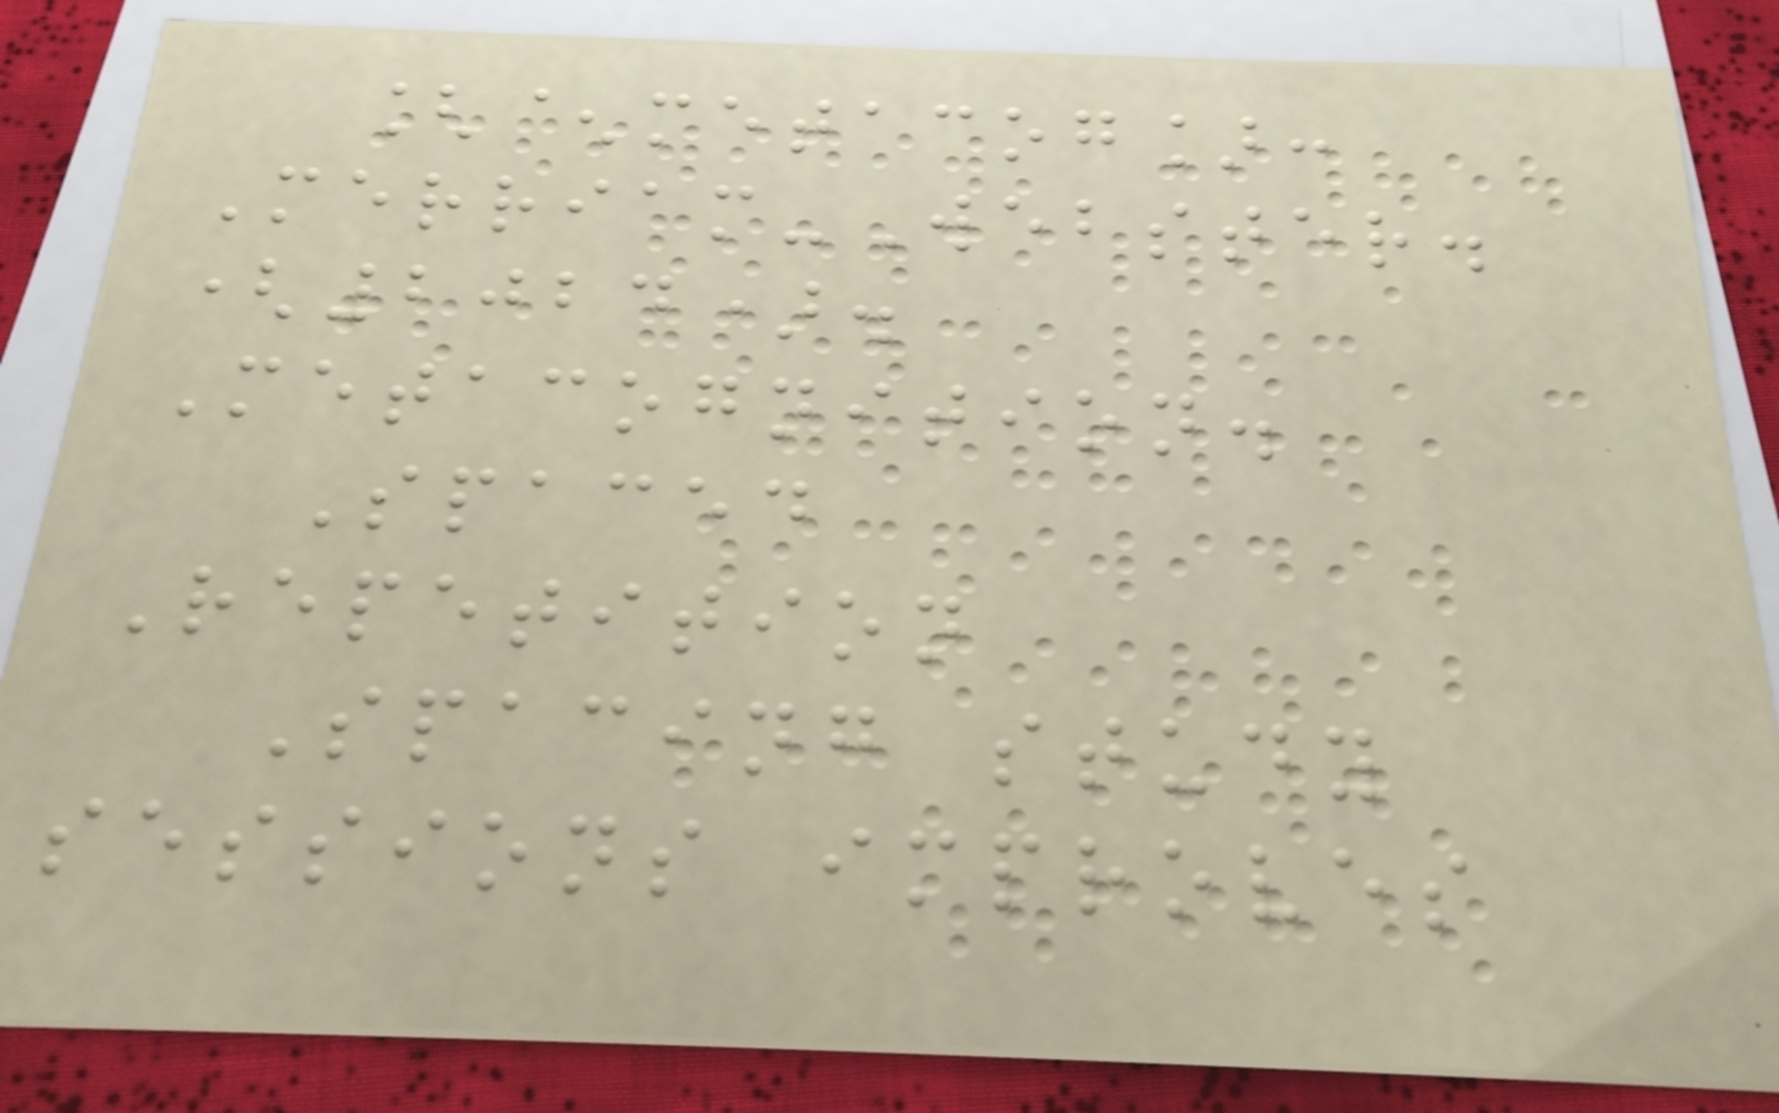[^metacog]:
Merriam-Webster.
(2024).
Metacognition.
Spaced
Repetition
Spacing study
sessions improves
